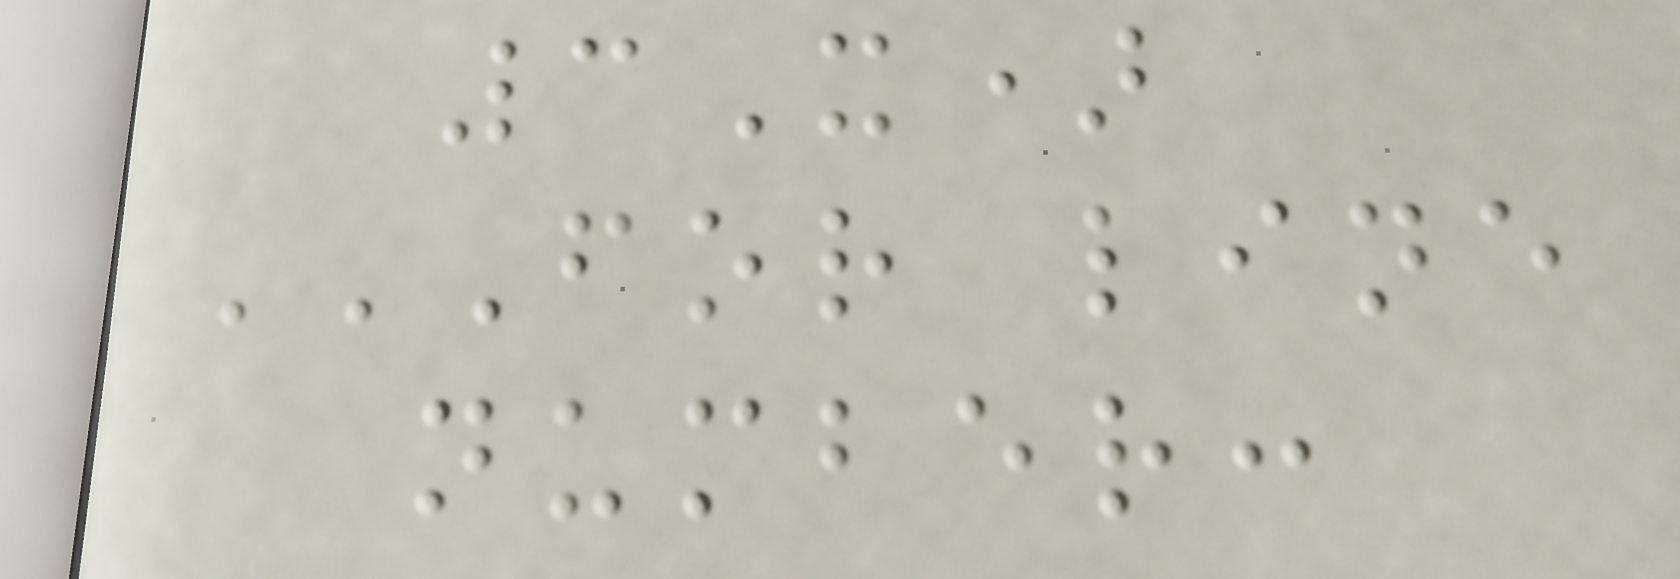3X)
FOR LINE
NUMBER:
